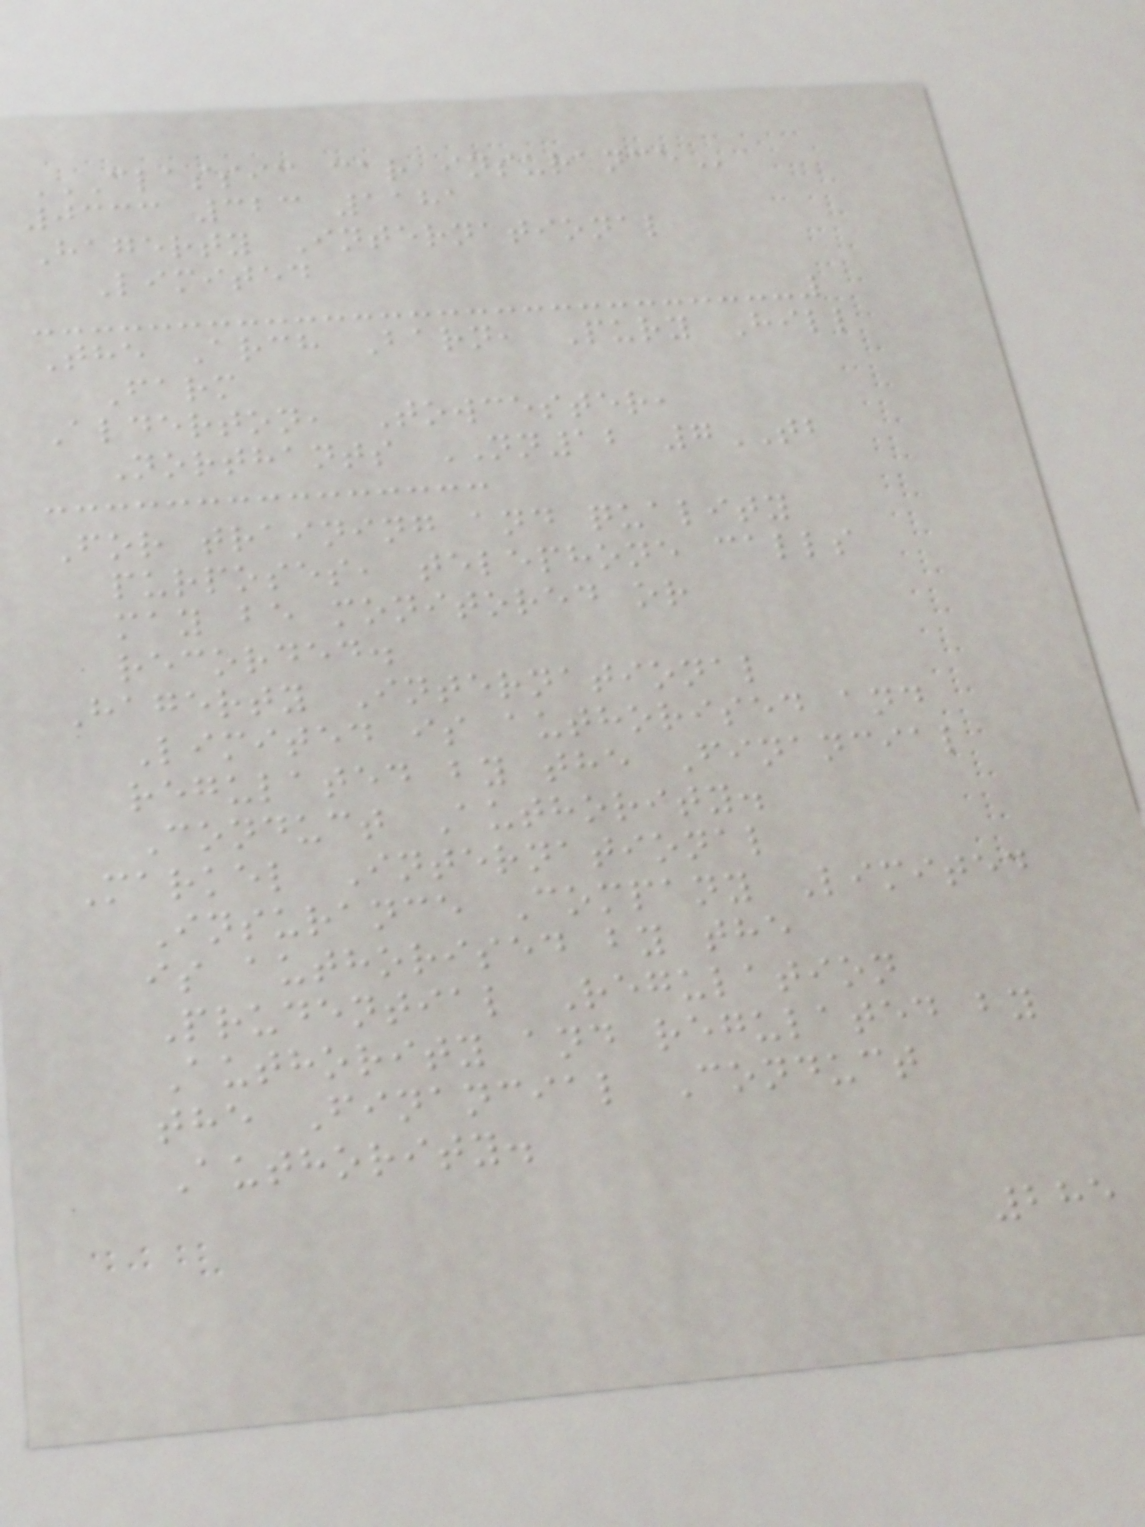CLASSIC CAR INSURANCE
0333 323 1181
Hagerty International
Limited
The Arch Barn, Pury Hill
Farm
Alderton, Towcester,
Northants NN12 7TB
For training and quality
purposes, telephone calls
may be monitored or
recorded.
Hagerty International
Limited is authorised and
regulated by the Financial
Conduct Authority.
Markel International
Insurance Company Limited
is authorised by the
Prudential Regulation
Authority and regulated by
the Financial Conduct
Authority.
285
